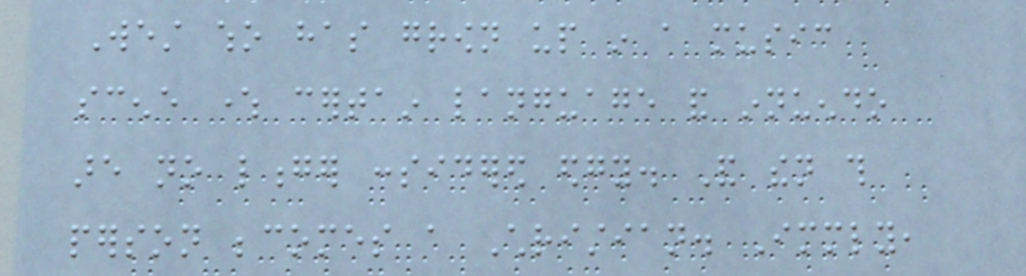West who has grown up in a music
scene where certain language and innuendo
are no longer considered edgy. And then this
person becomes a Christian. Immediately,
